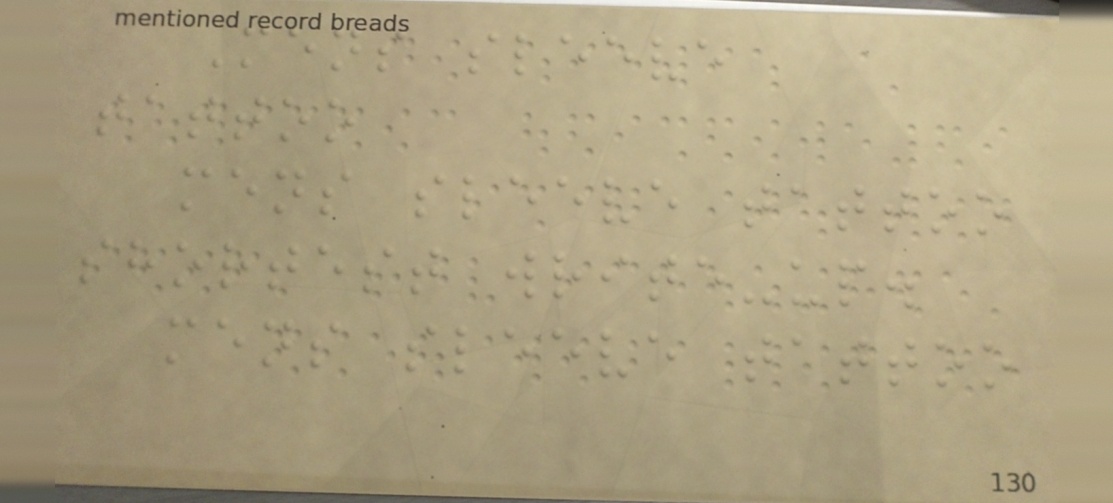Mens sleeve
tattoo
mens sleeve tattoo
shortest write-up.
mens sleeve tattoo
